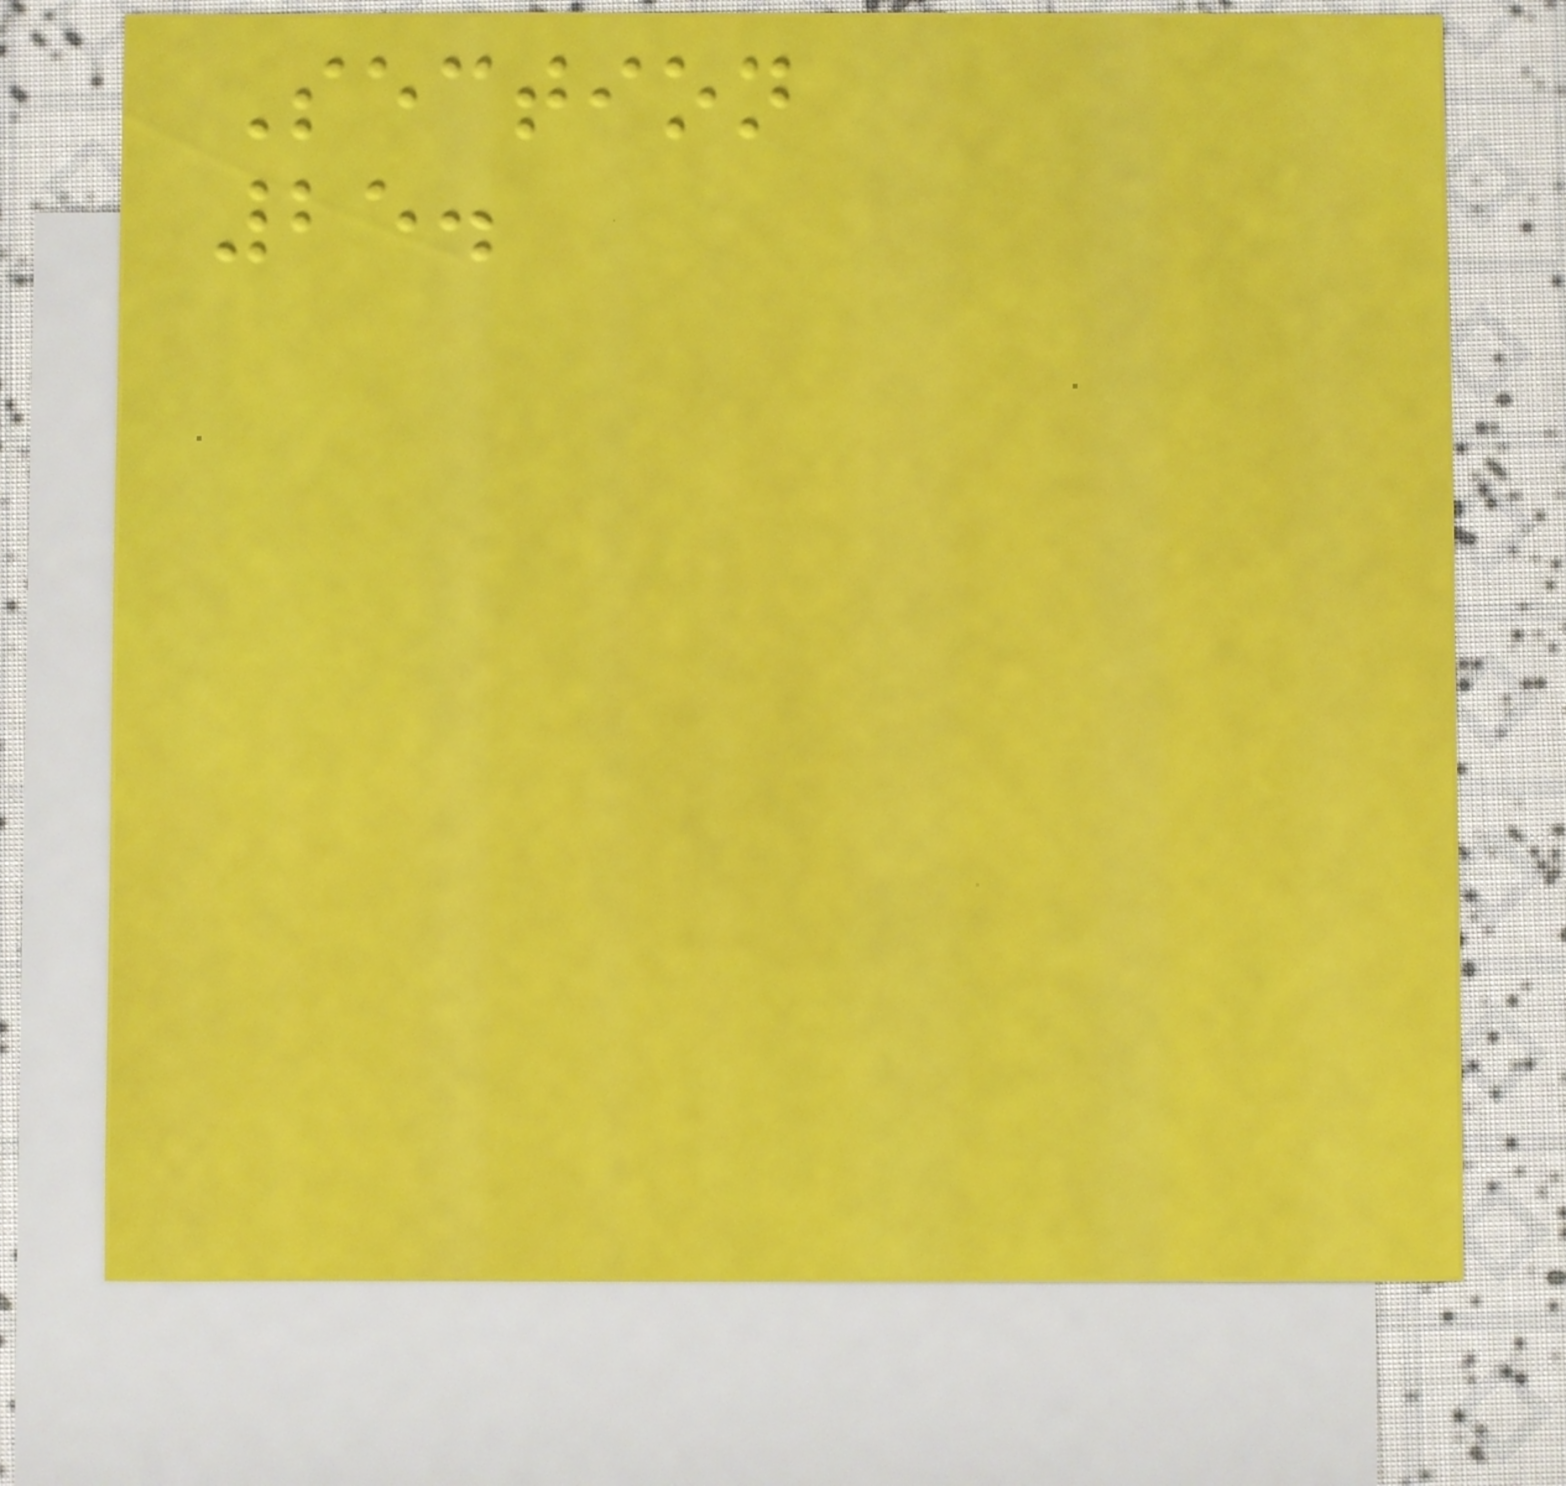Section
25.
